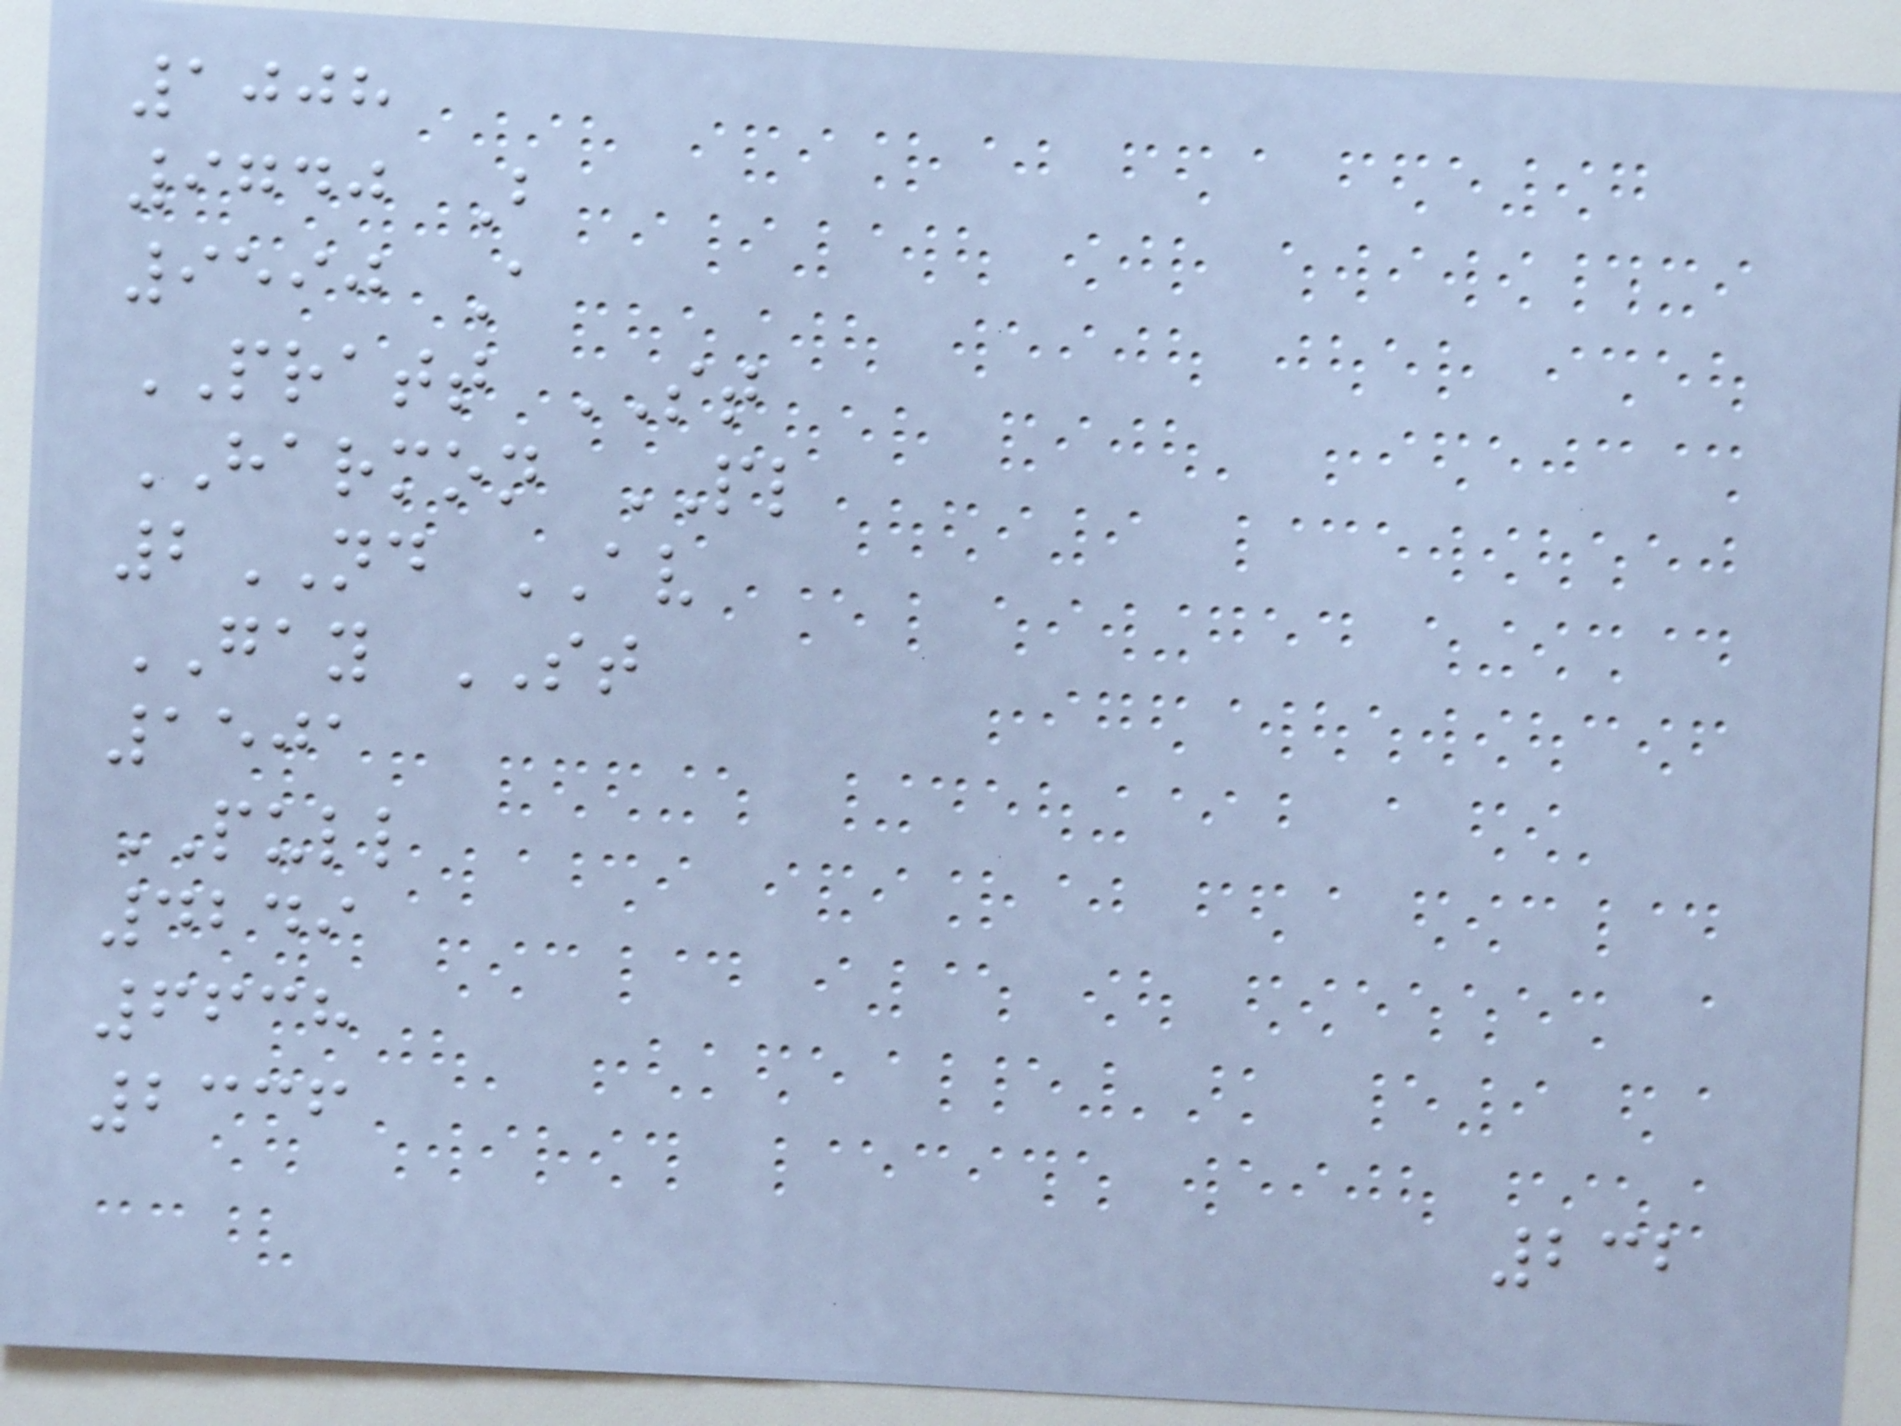1008
9740 B
9590 A
PRATT ST
HARMON PL
2ND AV
GAY ST
1501
PULL
4249
6638
2336
232
